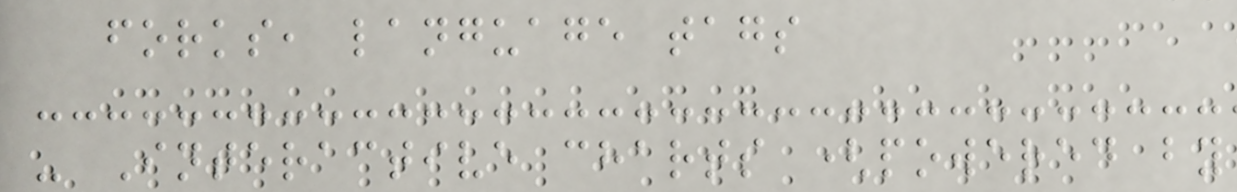forks, language tags
- Interactive charts (powered by
